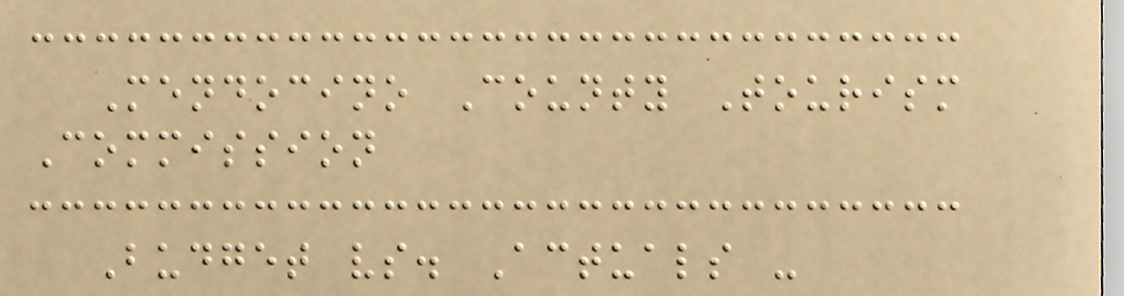Mendocino County Tourism
Commission
Budget vs. Actuals -
